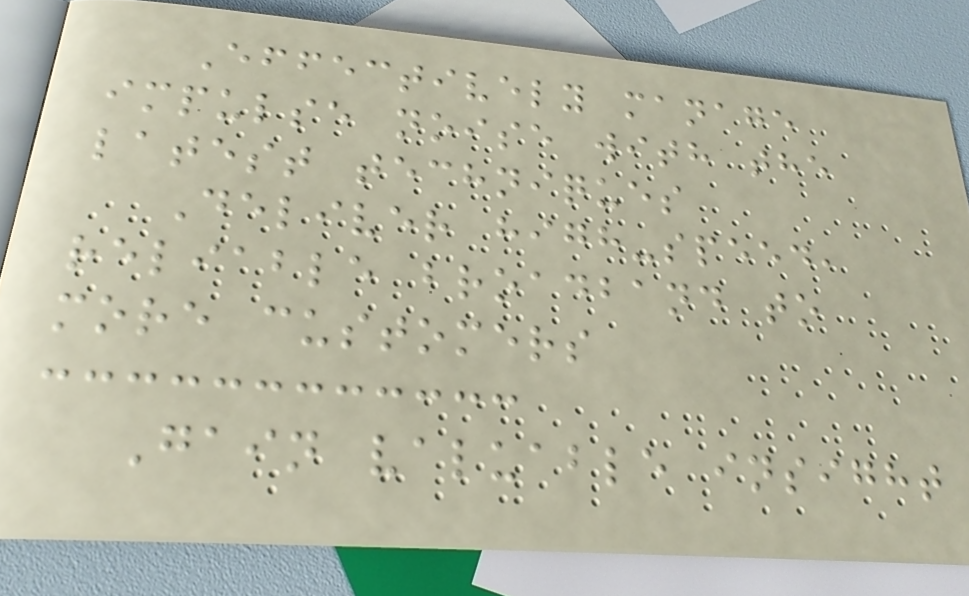Effectively manage
impulse noise with the
latest techniques
Deliver high-speed,
reliable broadband to
more customers
Gain valuable insight
